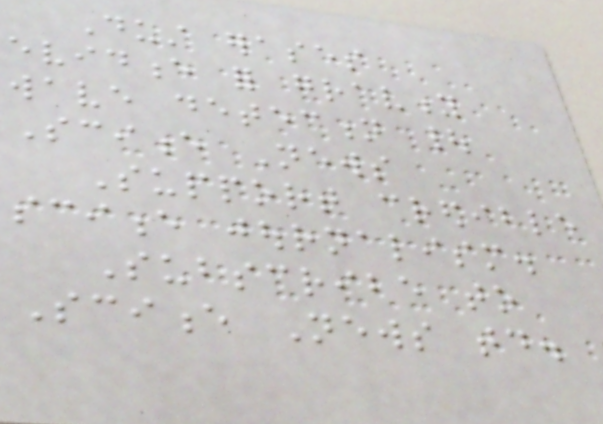Dust erases
evidence for gravity
wave detection |
Science News
Support credible
science journalism.
Subscribe to
Science News today.
